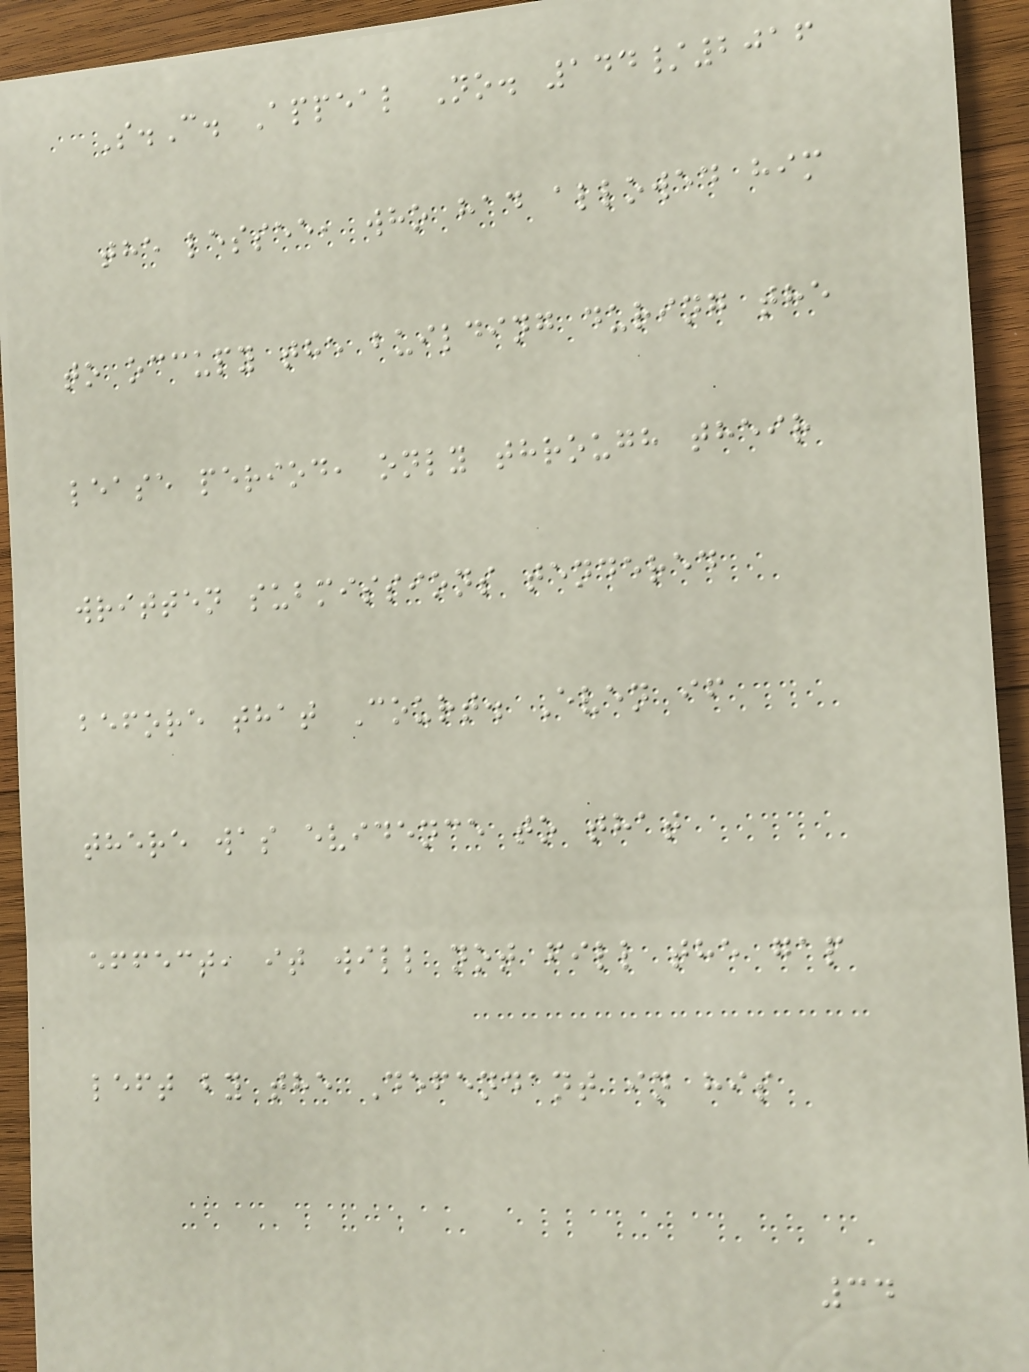S.C. Appeal No. 144/2016
the lessee, who had allowed him
to occupy the building during the
lease period, only through their
written submissions tendered
before that Court. Even if
there was evidence to that
effect, it will not fill the gap
left by the Defendant in his
34
